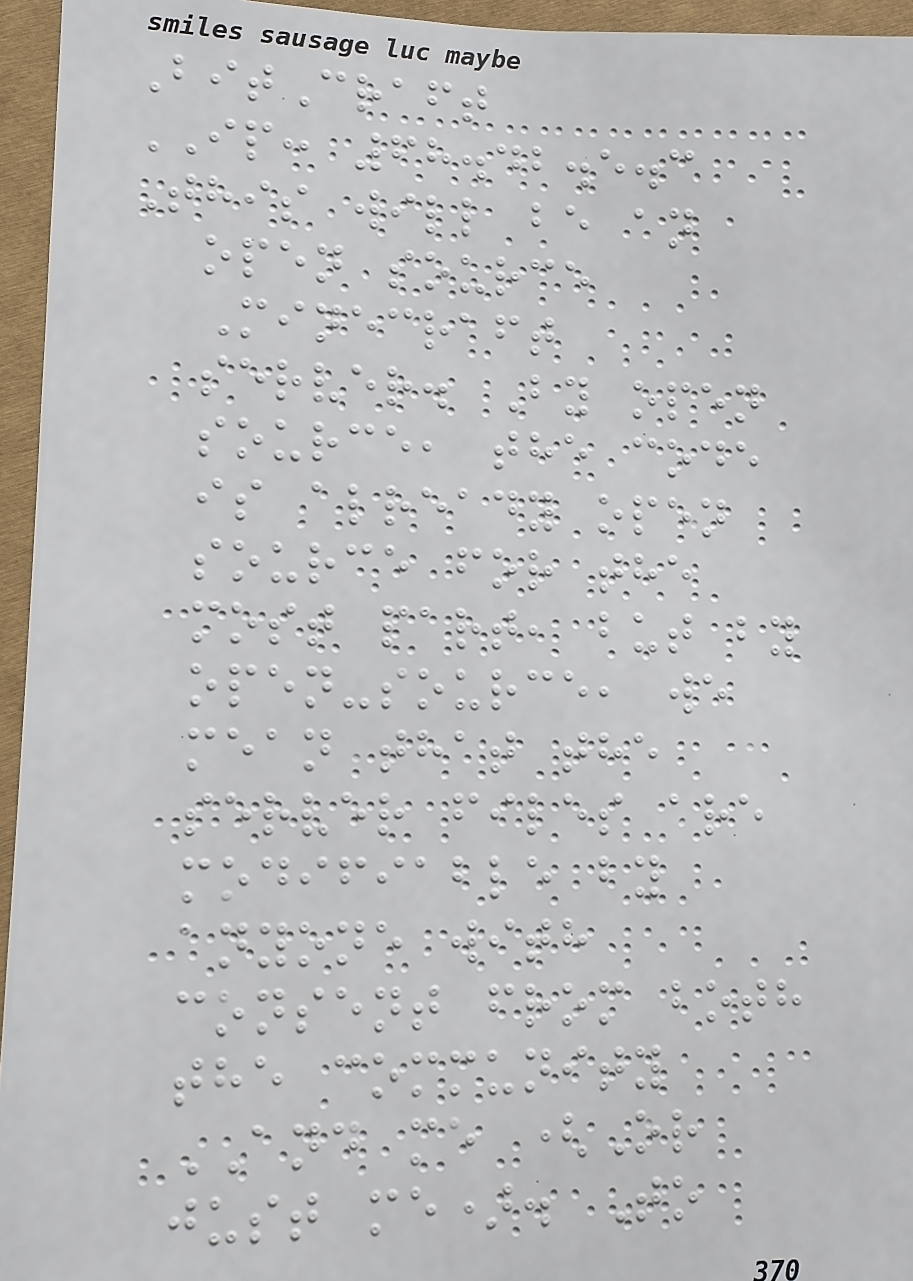BitCraft
IP: 68.42.5.3
This will be an
open source
Minecraft
server. By open
source, the code
is already open
source for the
most part, but by
open-source, we
mean that the
server files are
modifiable by
anyone with
consent from both
the community
AND me (Or
just me). To
